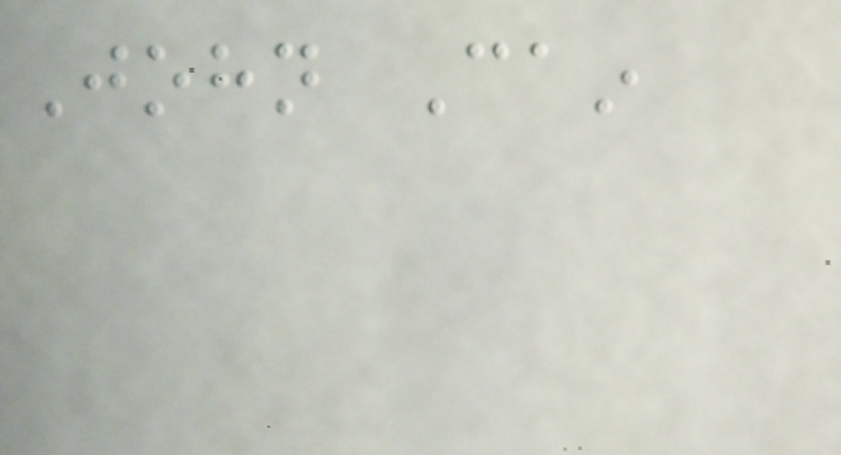John Cain
